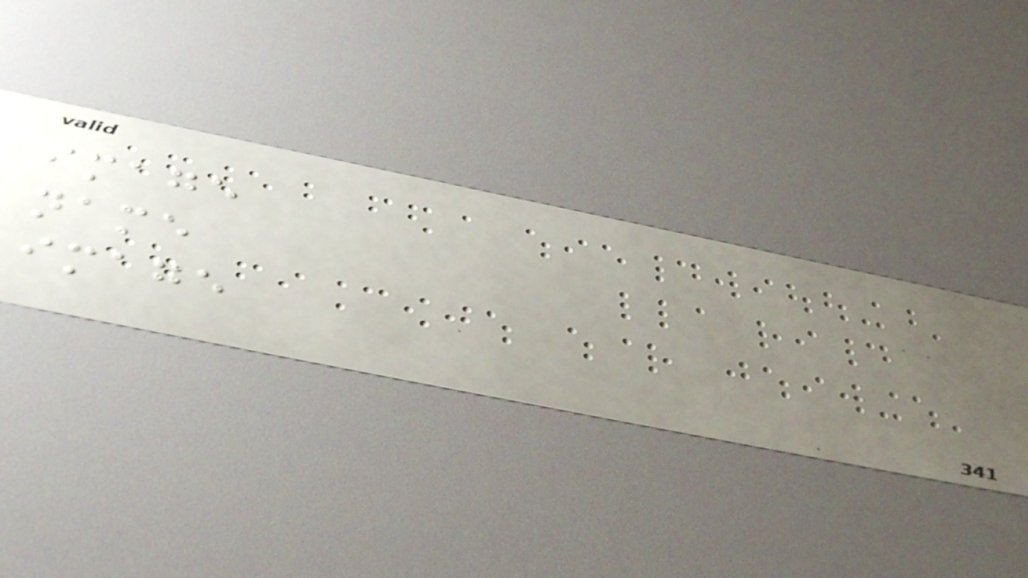image
name
image
